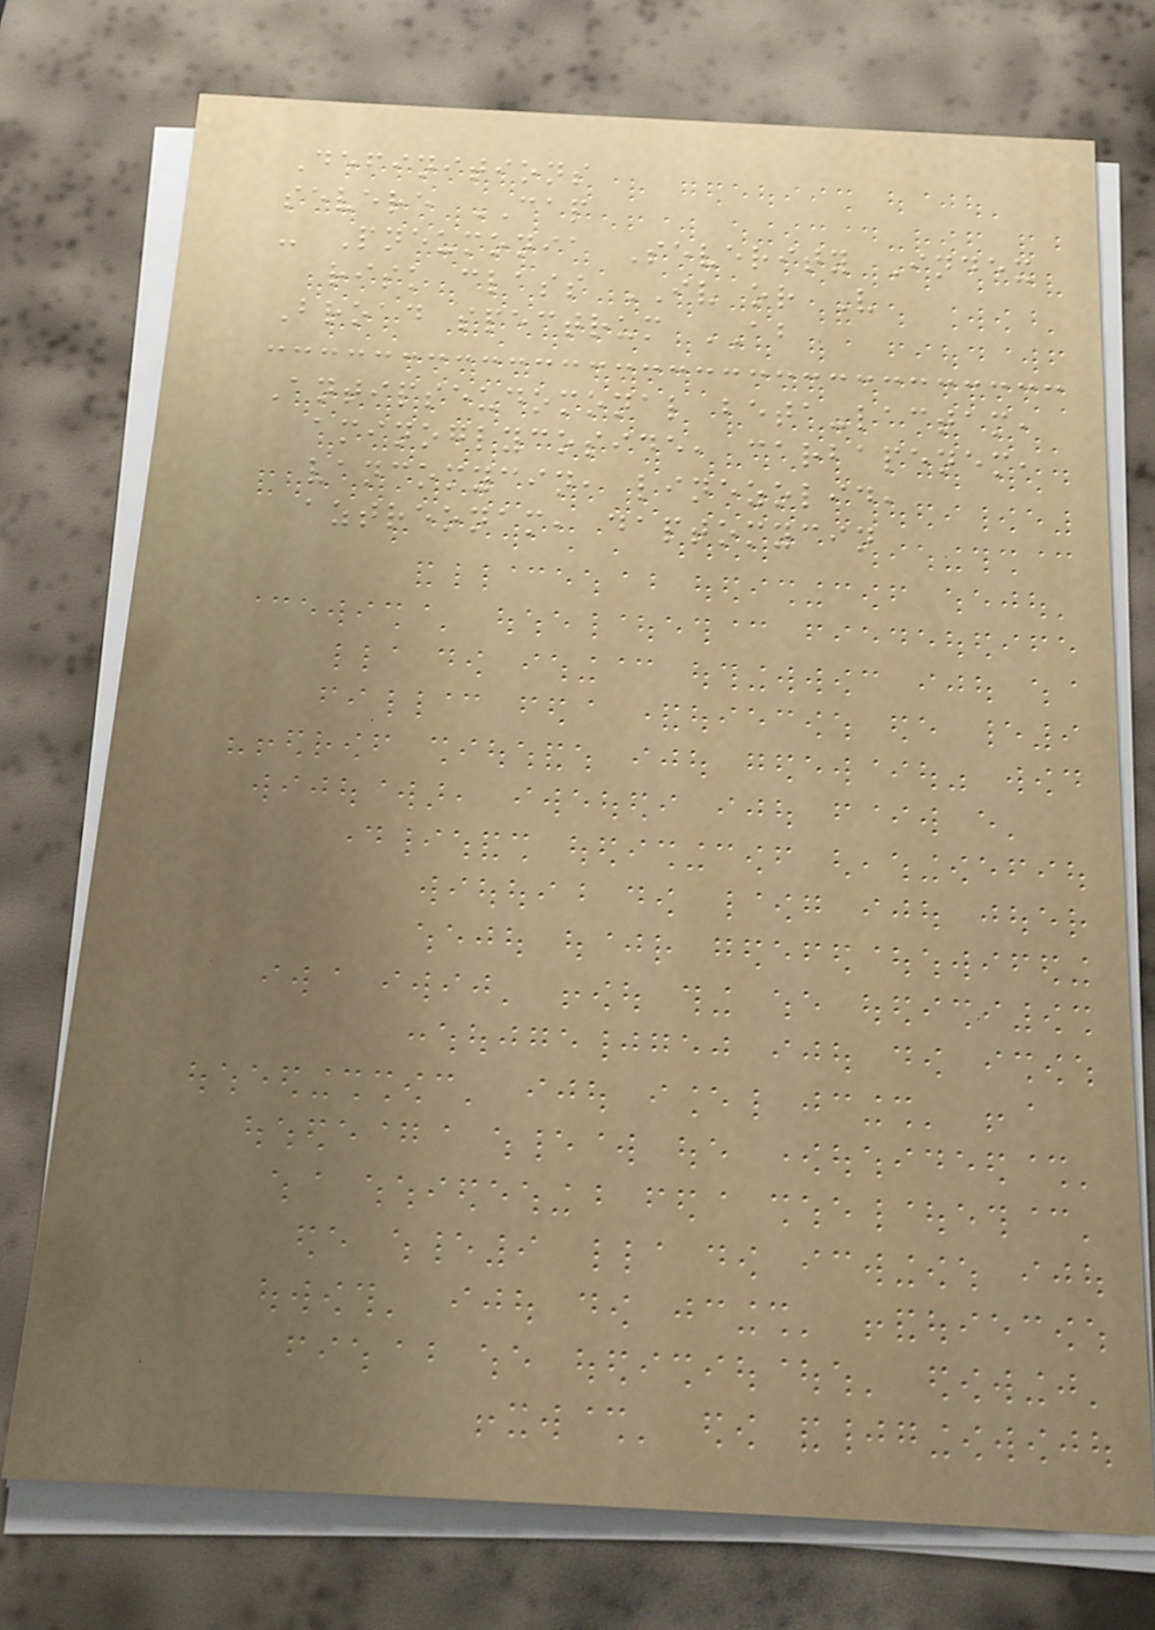Definitions
severe CAP
- Pneumonia Severity Index
risk class IV or V
Broad spectrum AB
Antipseudomonal beta-lactam,
aminoglycoside, carbapenem,
vancomycin, linezolid,
aztreonam, daptomycin
